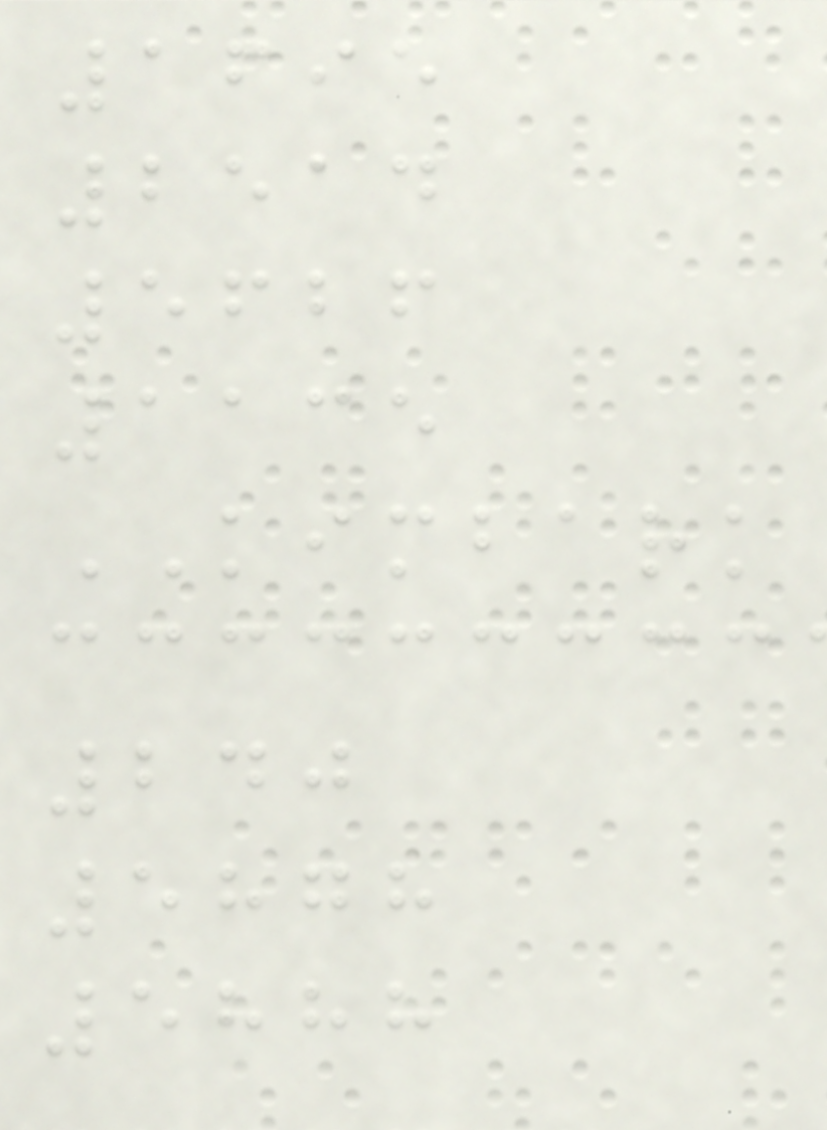1695
2514
5626
1135
KIMBARK
240
5878
5888
